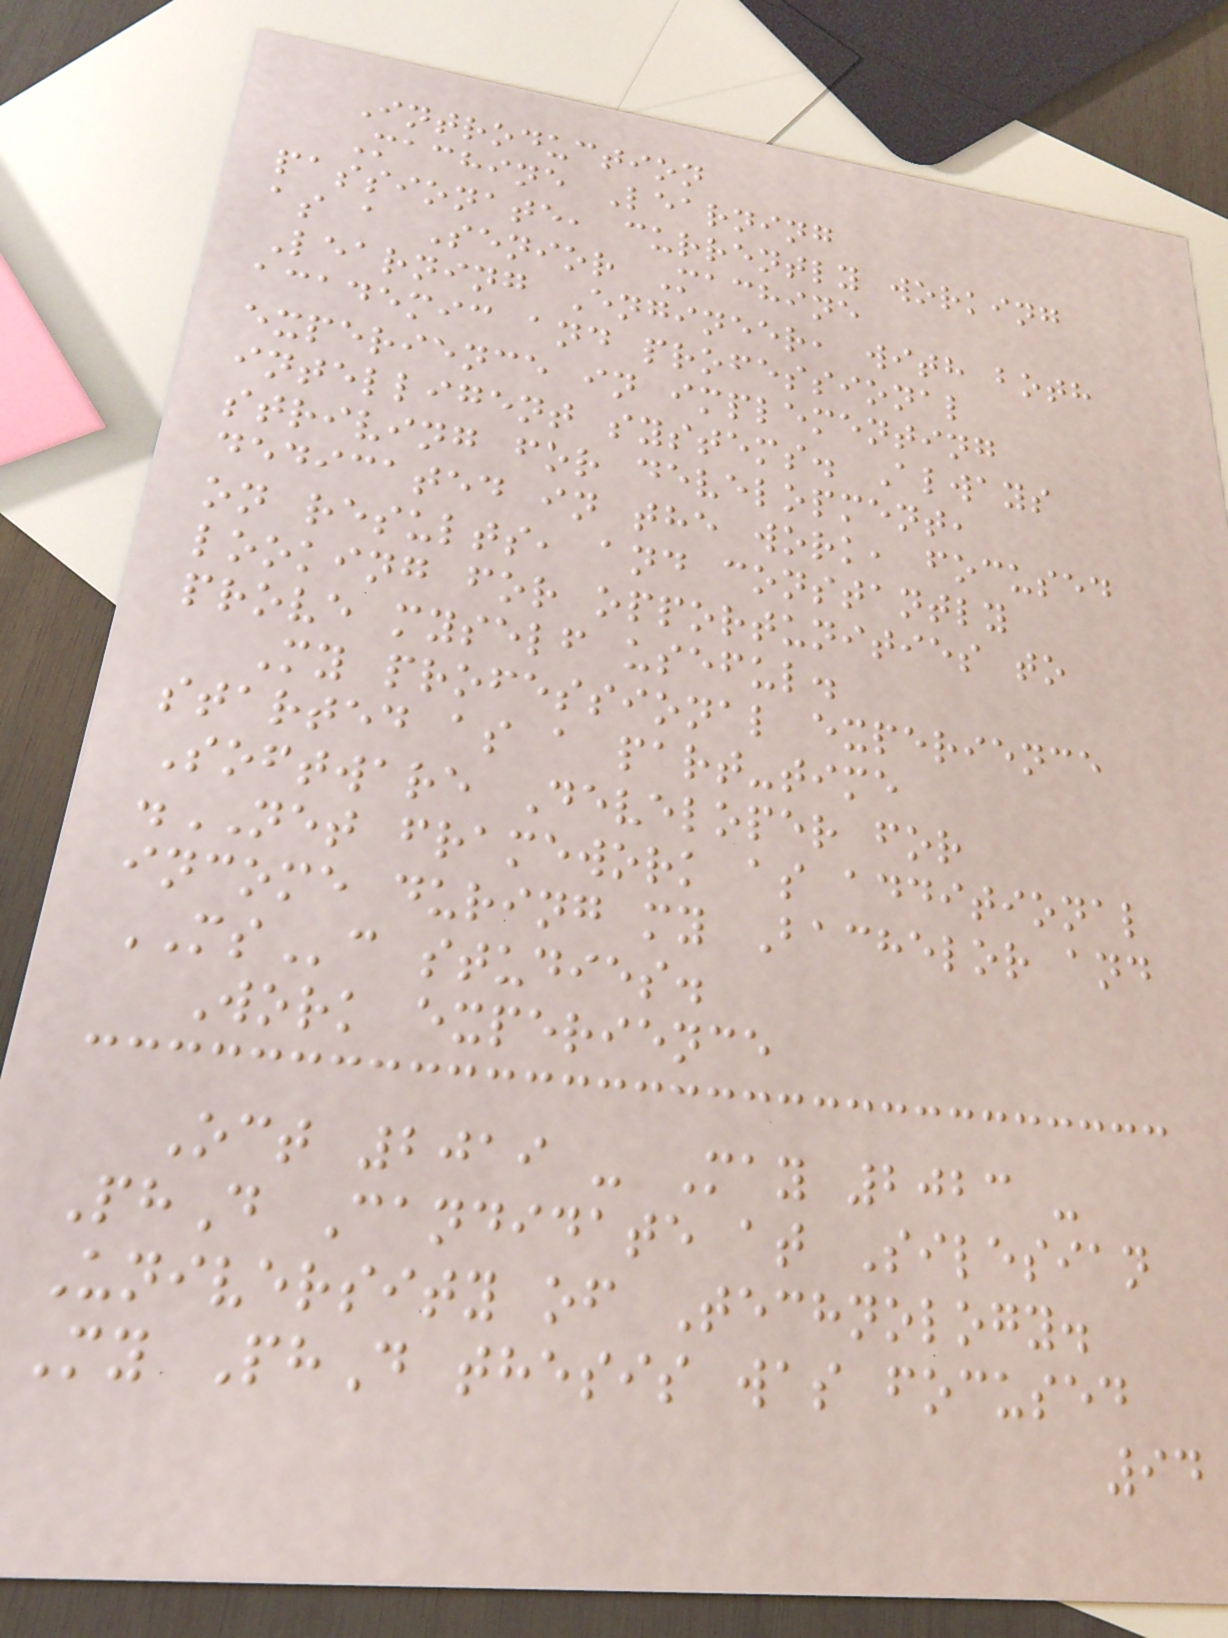Introduction
Machine Learning
passionate, currently working
as a Senior Machine
Learning Engineer, with both
academic and professional
experience in implementing
intelligent systems. Always
striving for development,
dedicated in the work, focused
on results, and constantly
looking for opportunities to
prove myself useful.
My professional experience
started as a part-time
Software Developer for
.NET framework as additional
income during my Bachelor and
MSc studies.
Work experience
Oct 2019 - May 2023 -
PhD Candidate at Silesian
University of Technology.
My PhD thesis was focused
94
